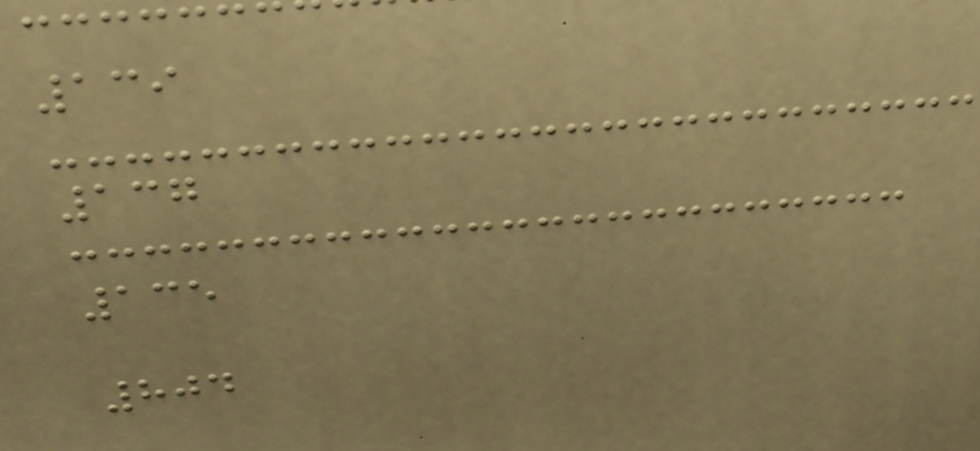139
137
135
804
